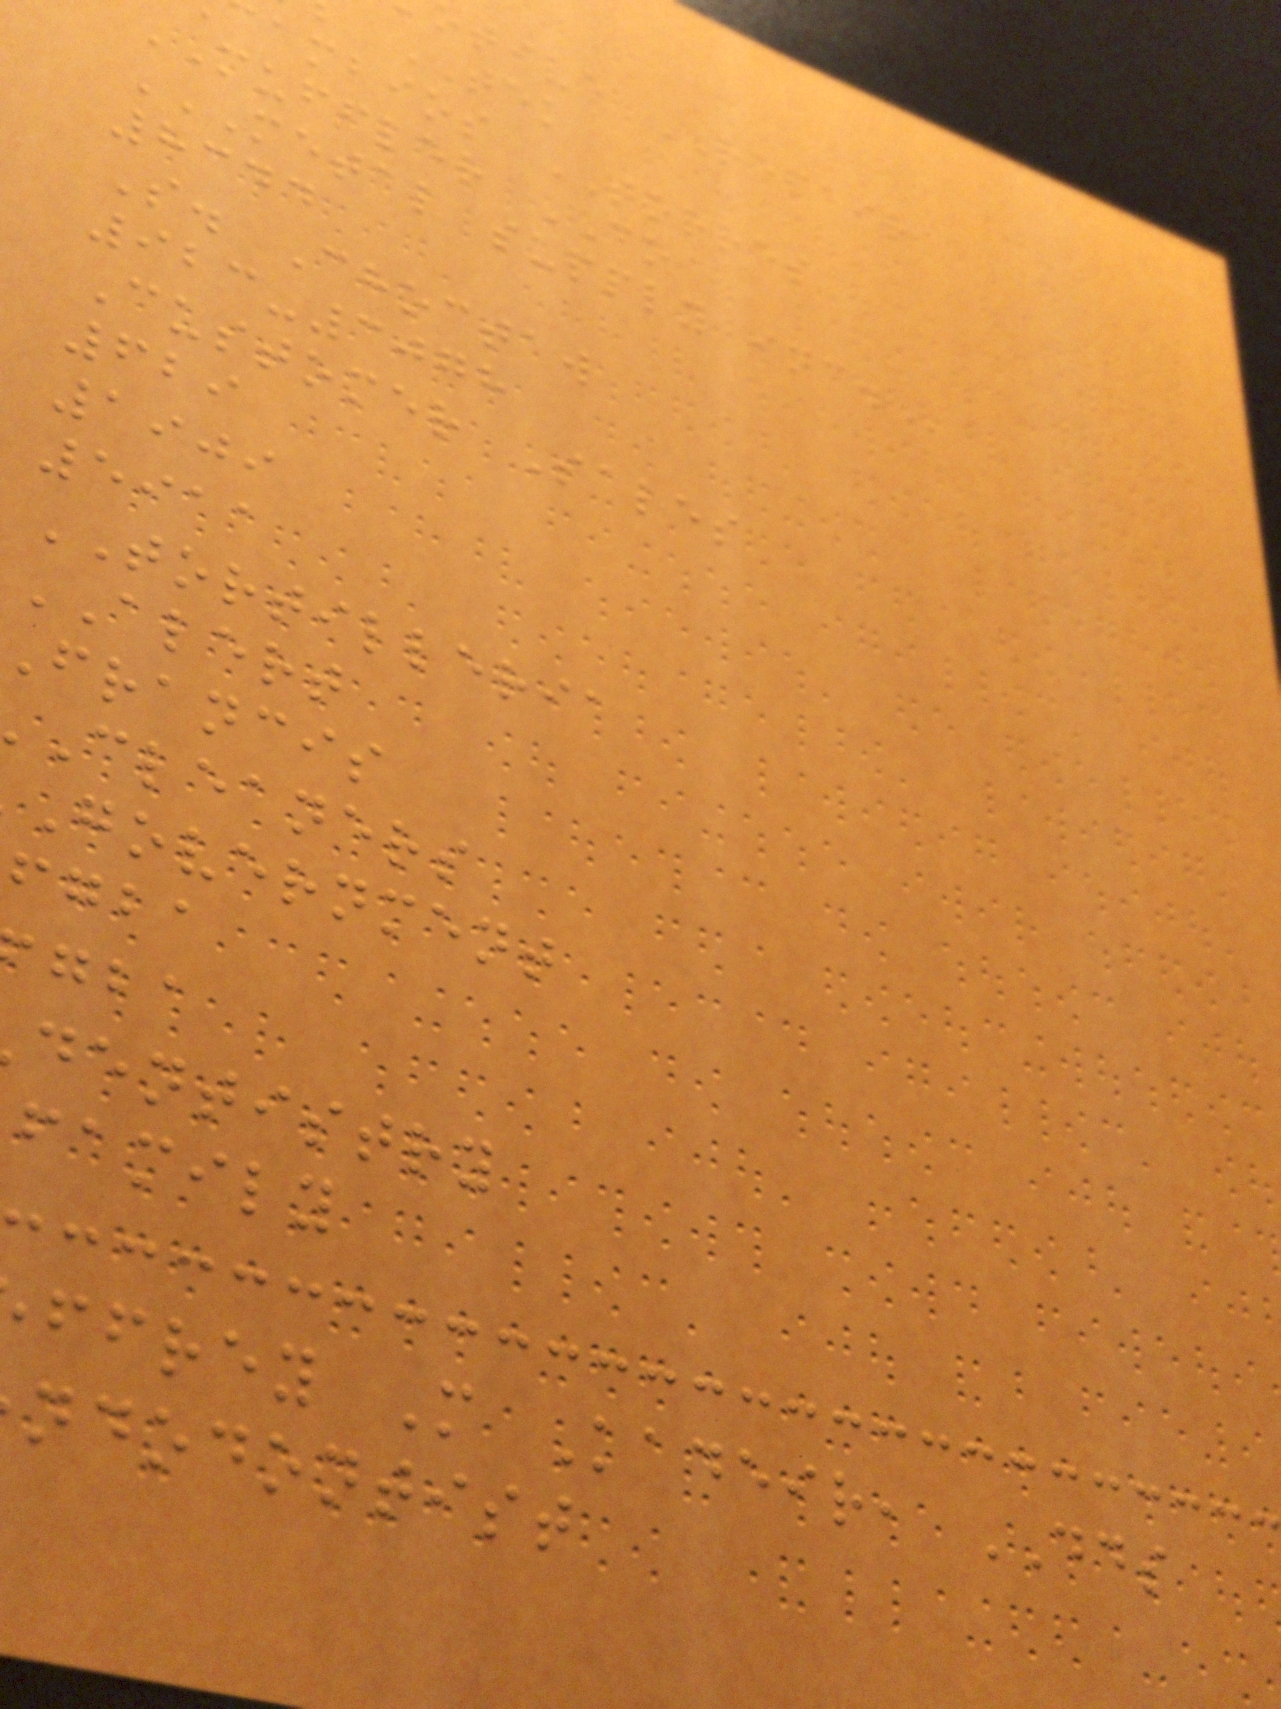tive REPAIR
TEK
ambios TORRES
MUFFLER CO
METAL SUPPLY INC.
8344
S. Choctaw
923-3078
Customer Sales
629
1909
5911
TORTILLERIA
ALERT
francis
cleaners
government
fgba
dentistry
family
ffrey M Kadeir, DDS
ndodontist
